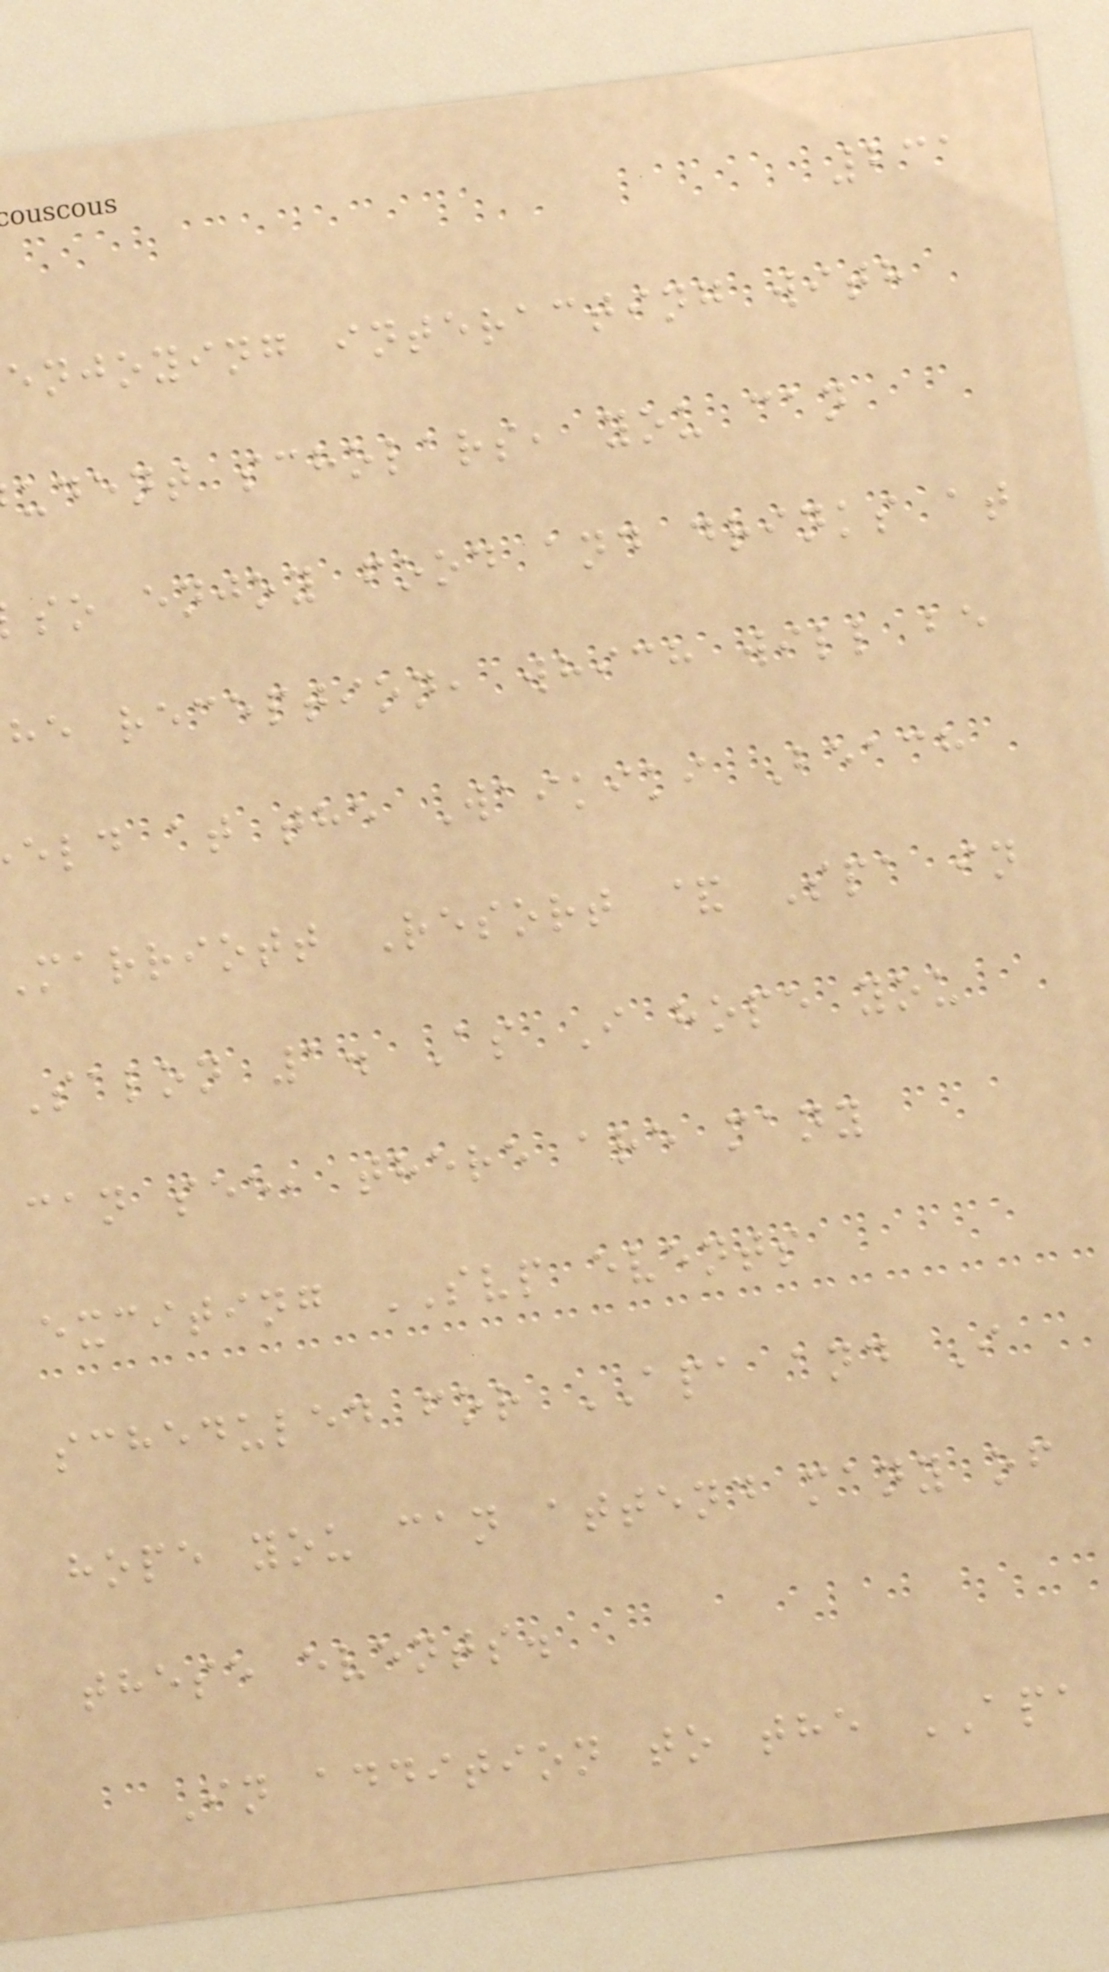231
enjoying interacting with
udent scholars, you can
so enjoy food and drinks at
he reception, which will be
eld at the Waikiki Beach
marriott Resort & Spa in
Salon 1. As I hope you
can see, there are many
exciting SVP events
scheduled for APA and I
hope you can attend many of
these events.
In addition to the APA
